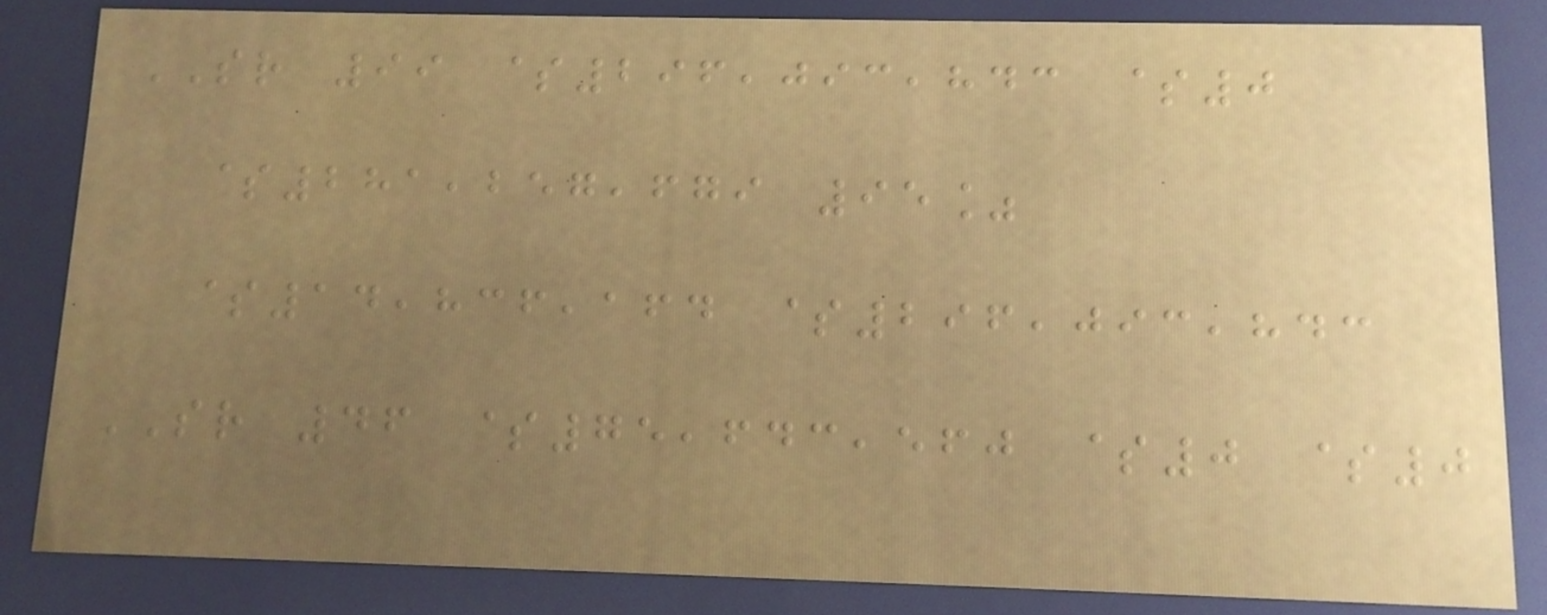SR 99 $296,093,843 $0
$281,257,679 95%
$14,836,164 $296,093,843
SR 46 $75,643,560 $0 $0
